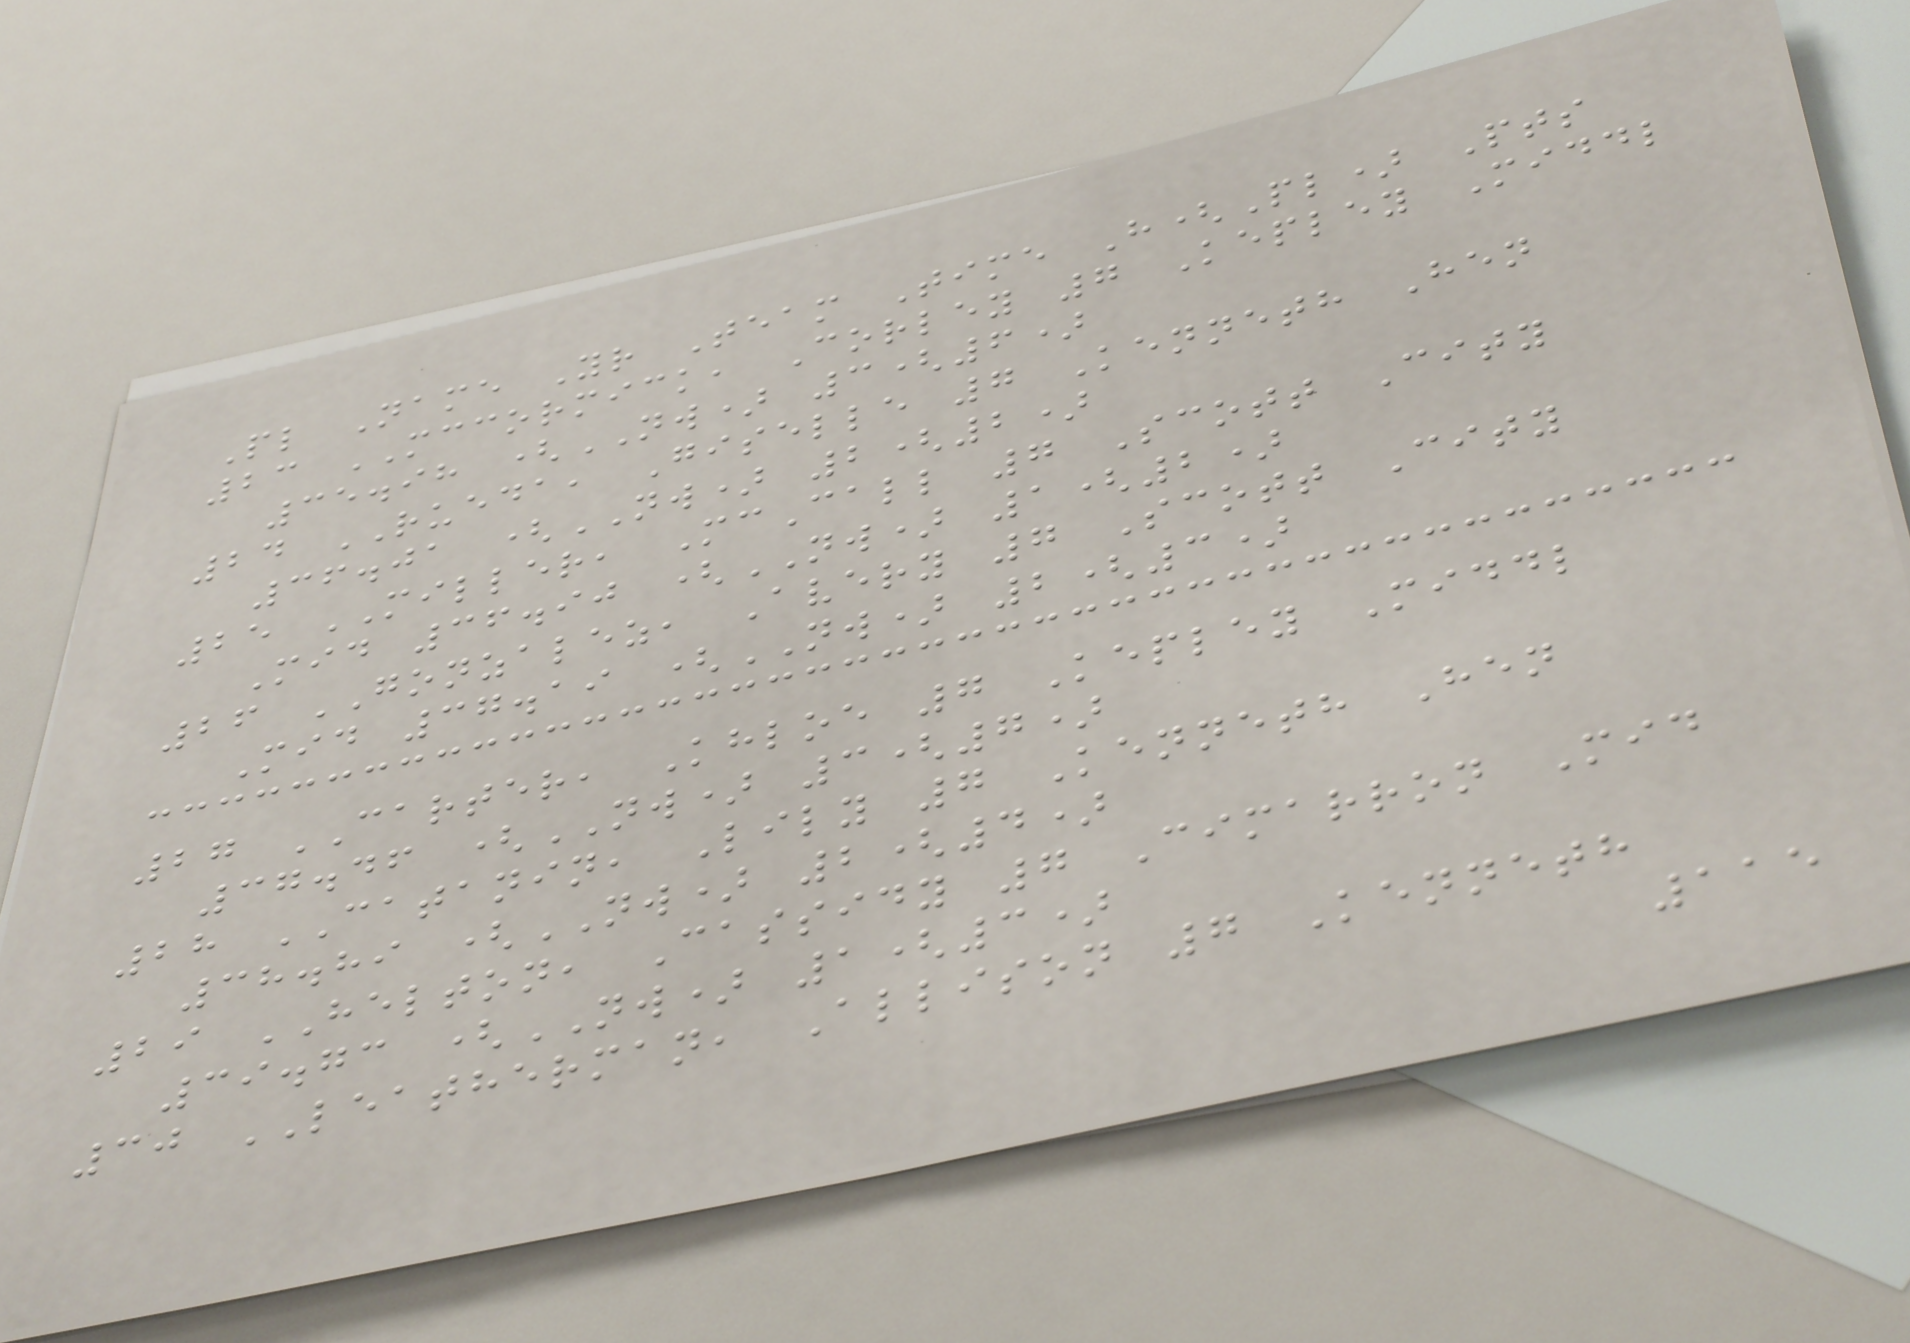Pl Name Yr Team Time H(Pl) Pts
23 MCCORMICK, Corley 7 Kepley Middl
35.98 (NW) 3(6)
24 RUEDA, Giselle 7 Kenneth Hen
36.01 (NW) 2(2)
25 MILLER, McCall 7 Scott City
Mid 36.90 (NW) 1(2)
26 GONZALEZ, Avery 7 Scott City
Mid 37.19 (NW) 2(3)
27 CARTER, Khloe 7 Kepley Middl
37.46 (NW) 3(7)
28 CATANIN, Lily 7 Kenneth Hen
38.89 (NW) 2(4)
29 HELTON, Cassidy 7 Cimarron Mid
39.73 (NW) 1(3)
30 LEATHERMAN, Allison 7 Kenneth
115
